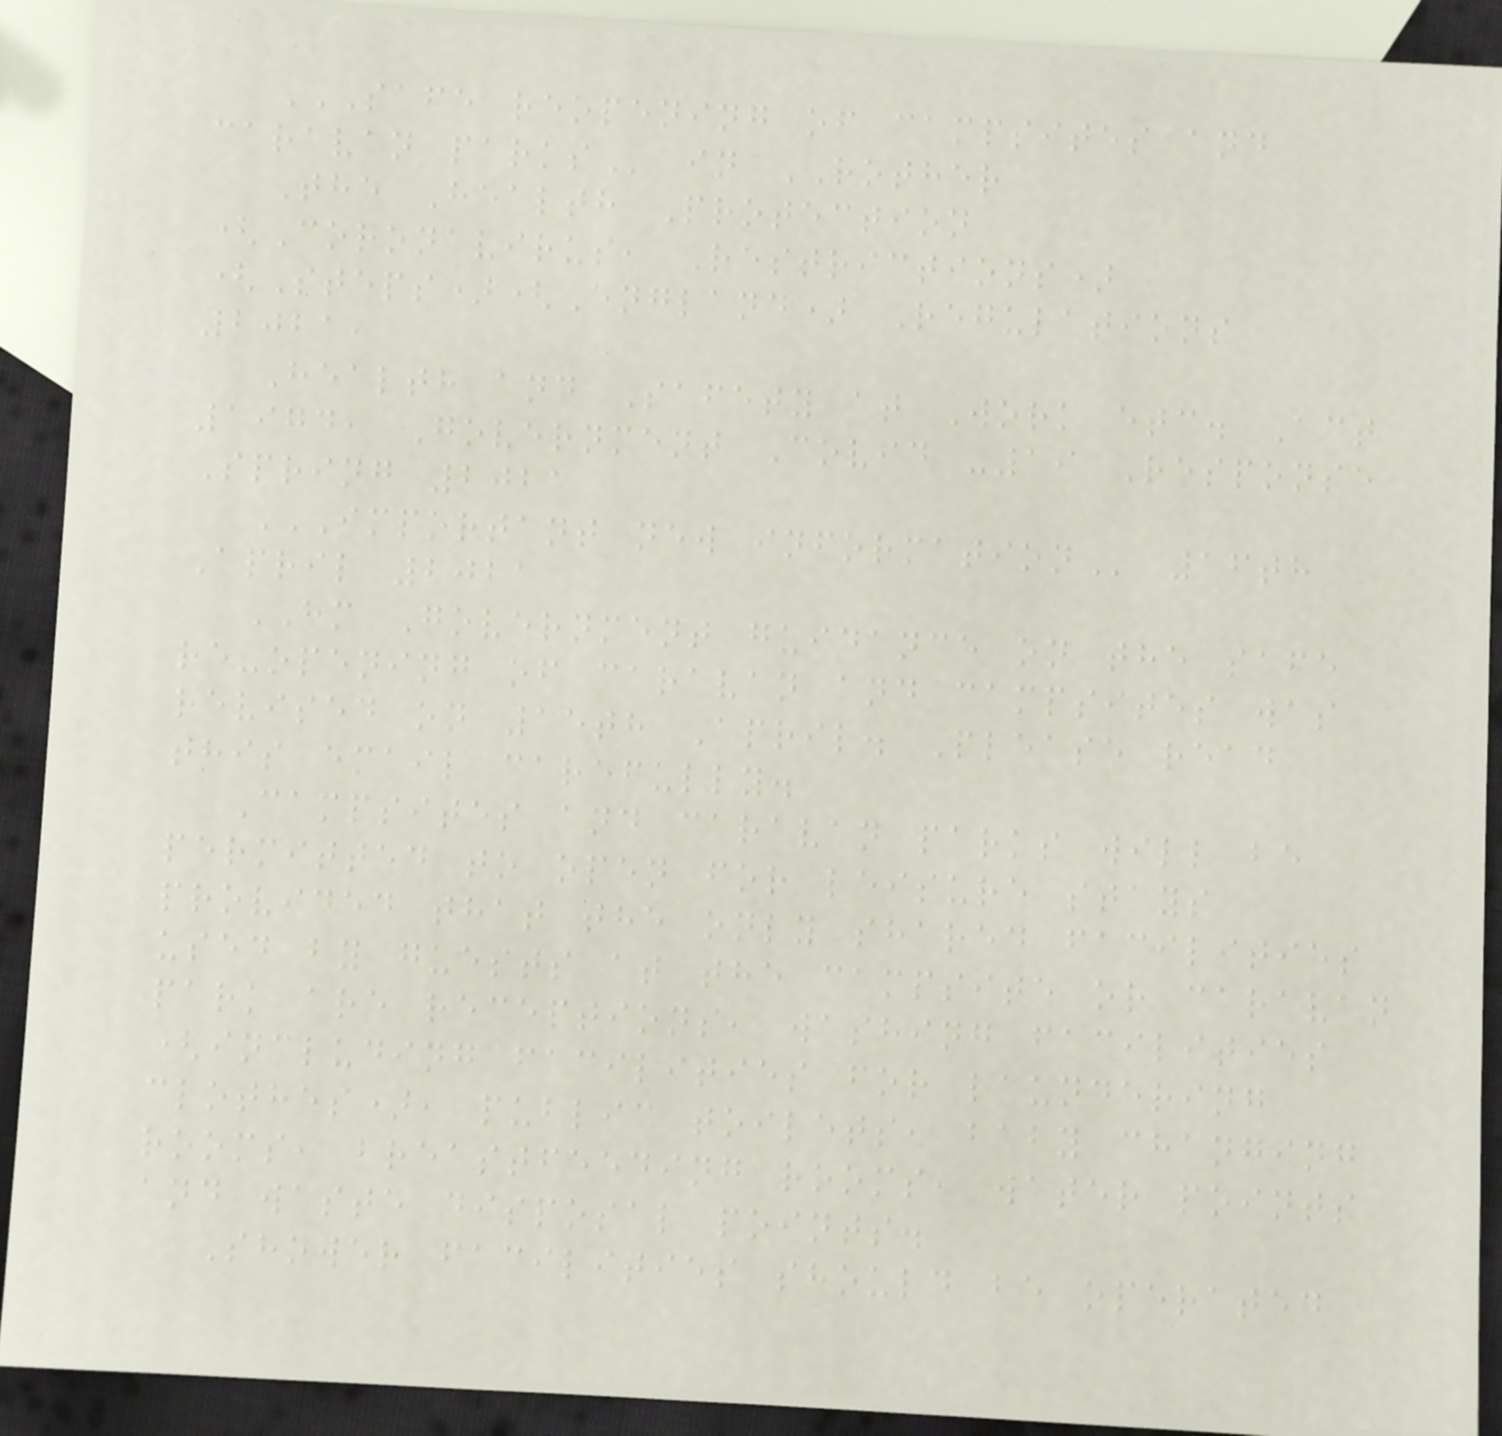SAFE REOPENING OF CAMPSITES AND
CARAVAN PARKS in ROTHER
The Health Protection
(Coronavirus, Restrictions)
(Steps)(England) Regulations
2021,
Health and Safety at Work etc. Act
1974, Government Covid -19 Response
Spring 2021
IMPORTANT NEW INFORMATION 16th
April 2021
HM Government guidance on the safe
re-opening of caravan and campsites was
revised on 15th April. Please read
this email carefully.
Campsites and caravan parks will be
permitted to open for leisure stays
provided that the only shared facilities
used by guests at the campsite or caravan
park are receptions, washing facilities
(including facilities for laundering
clothes), public toilets, baby changing
rooms, breastfeeding rooms, water points
and waste disposal points.
Shower facilities should be operated
